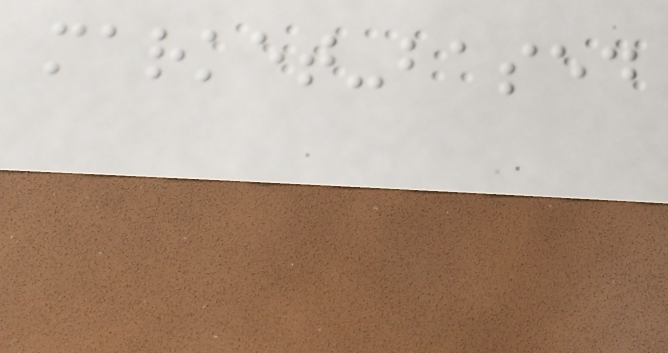market-based
